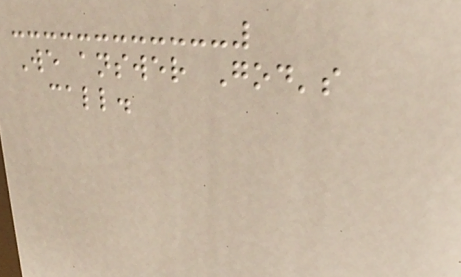We answer God's
call.
